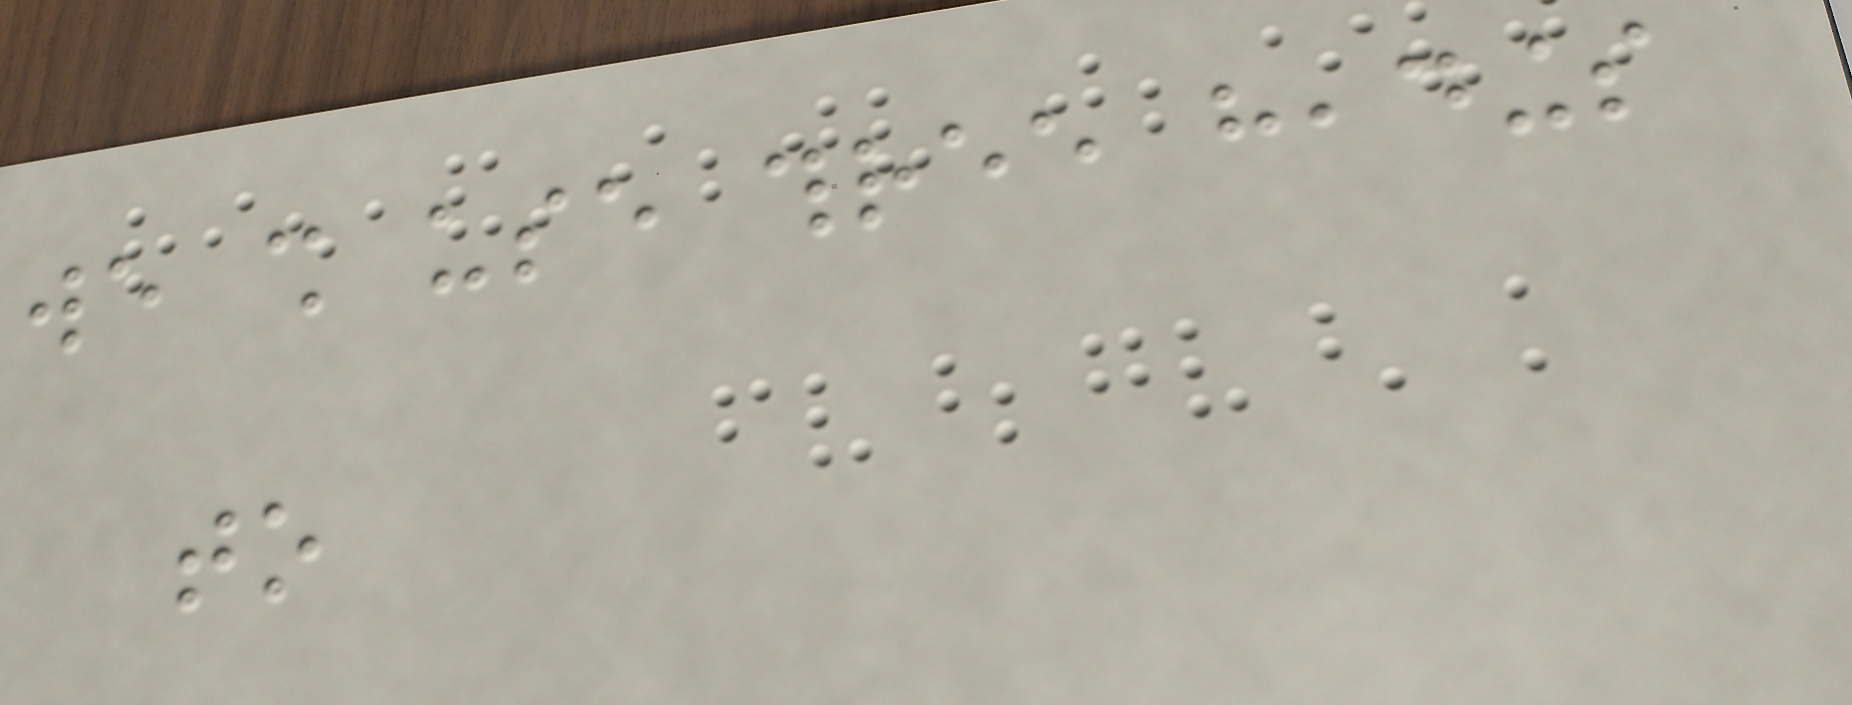we shall use three headings
to
